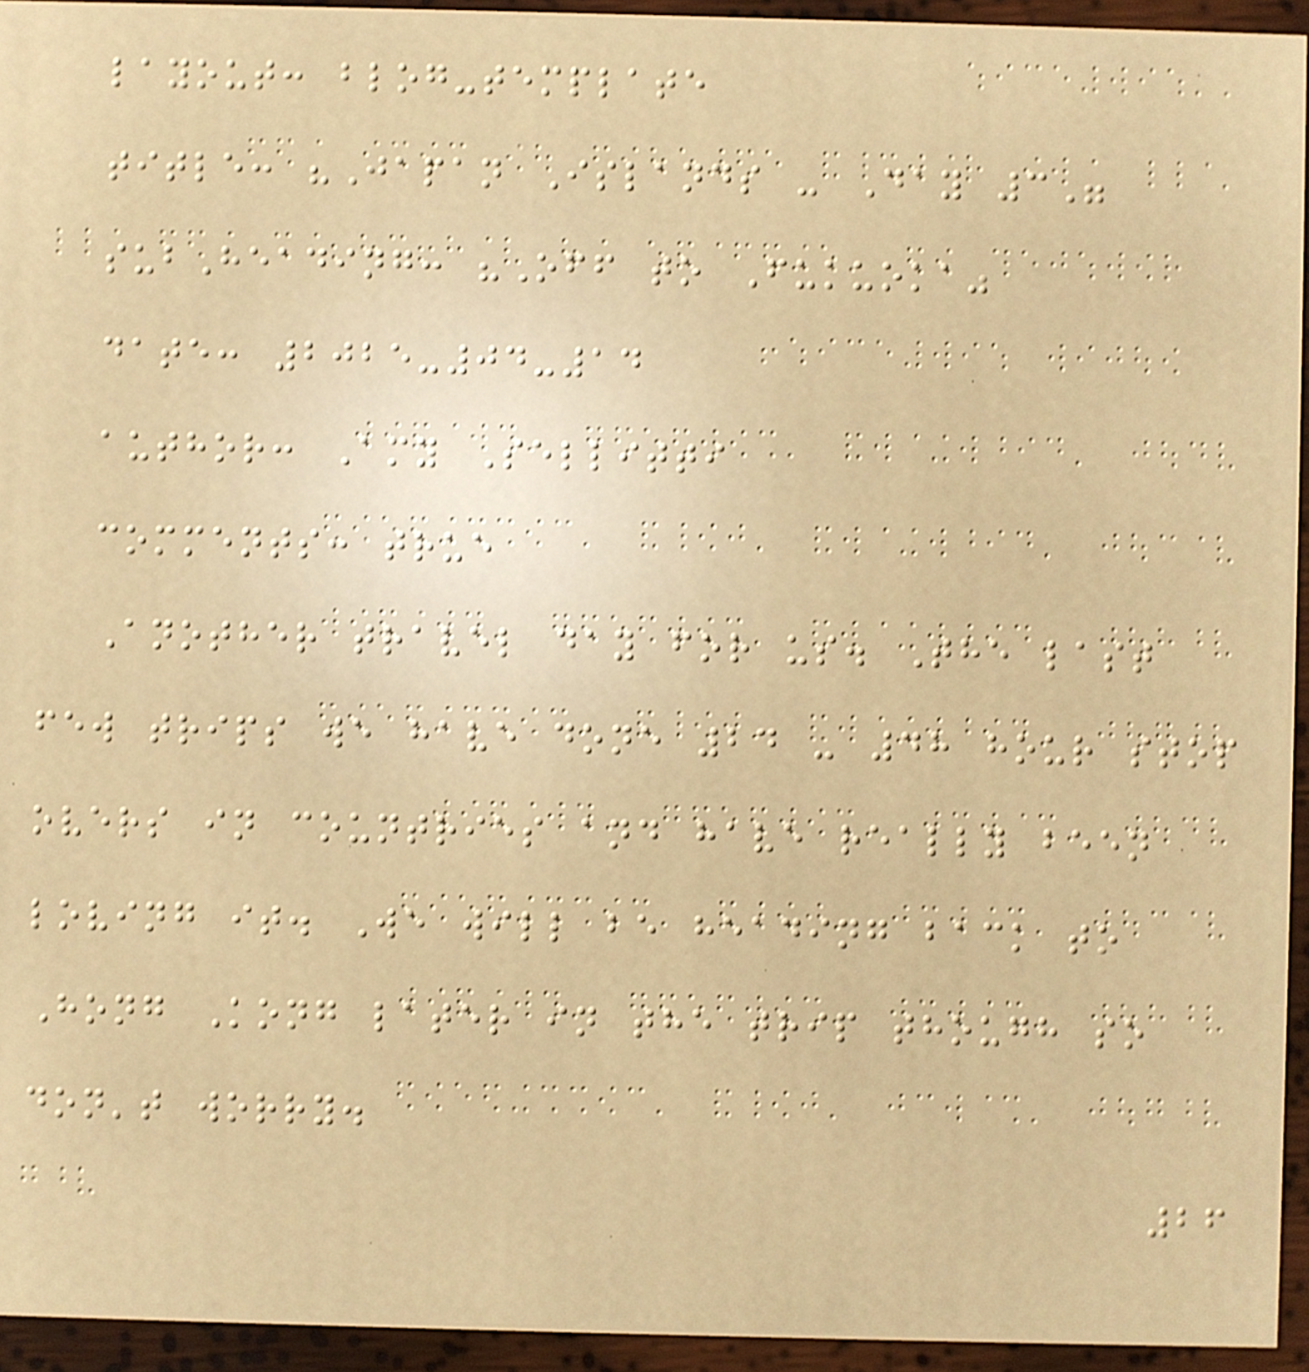layout: blog-template
title: "Japan Islands - Day 3"
subHeading: "Off to Fukuoka"
date: 2025-04-14
author: Amy Sellitti
comments: true
Another travel day for us. The last
few trips we have done 24 - 48 hour stop
overs in countries and have really been
loving it. We will be heading back to
Hong Kong later in the trip though so
don't worry.
26
